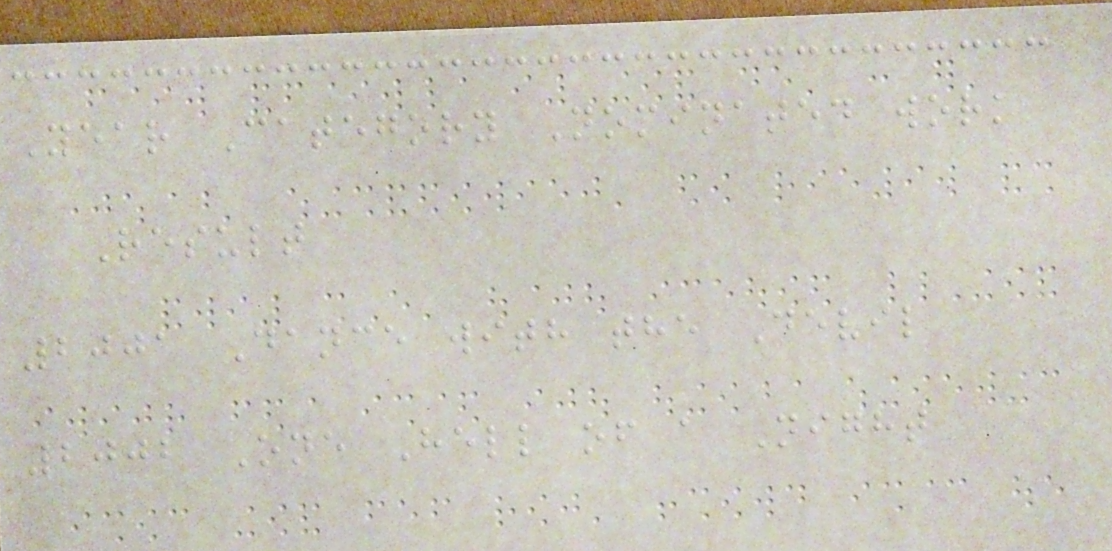Year Category Nominated work
Result
2001 Dance with the Devil
2002 One Hell of a Night
